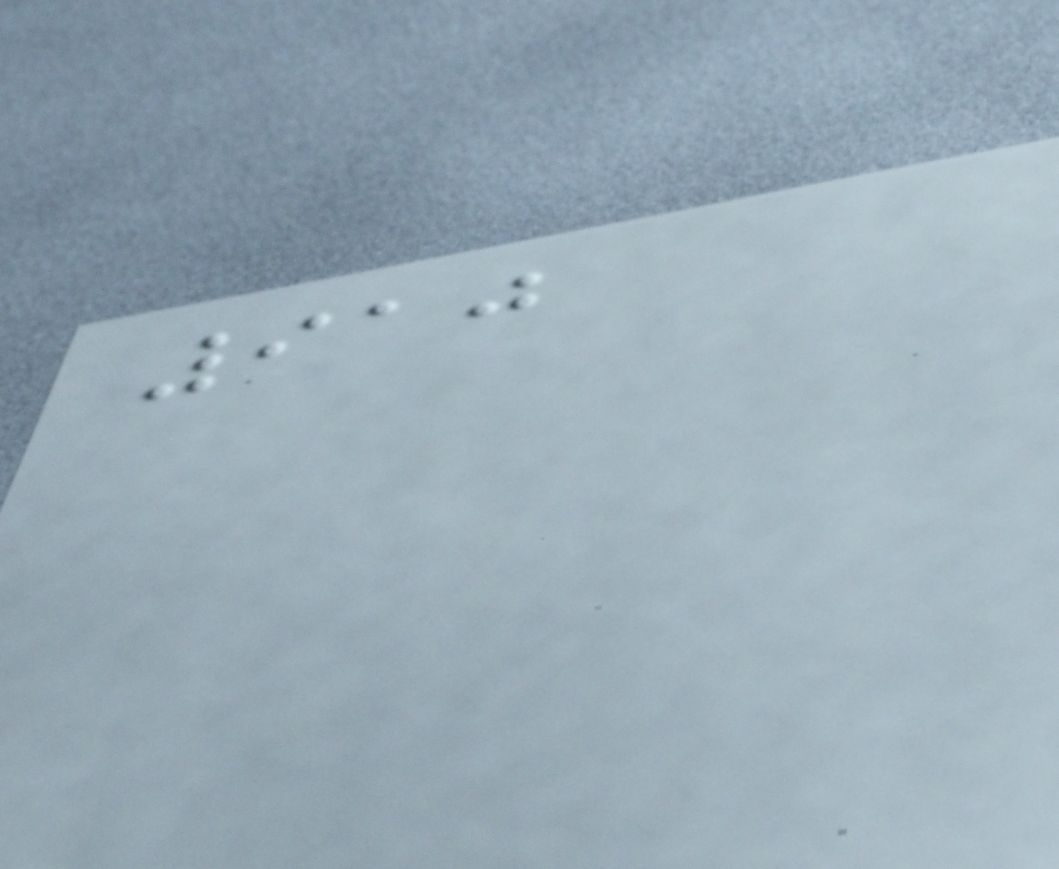910
